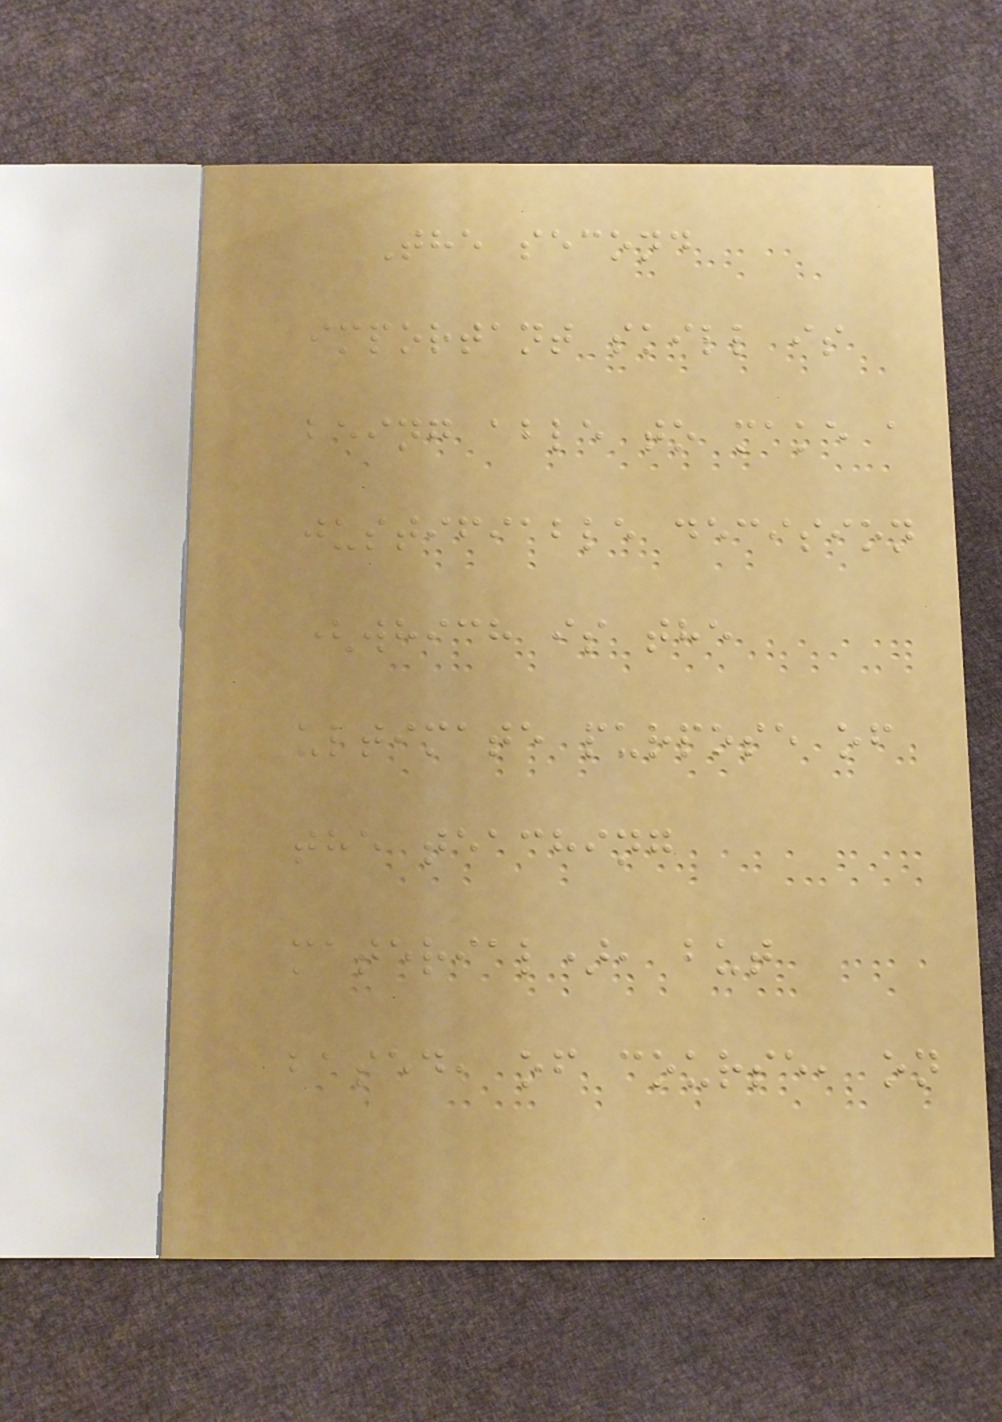The second
important skill is
being able to make a
justifiable decision
(which is the
ultimate purpose of
the teaching
material), but
based, of course, on
